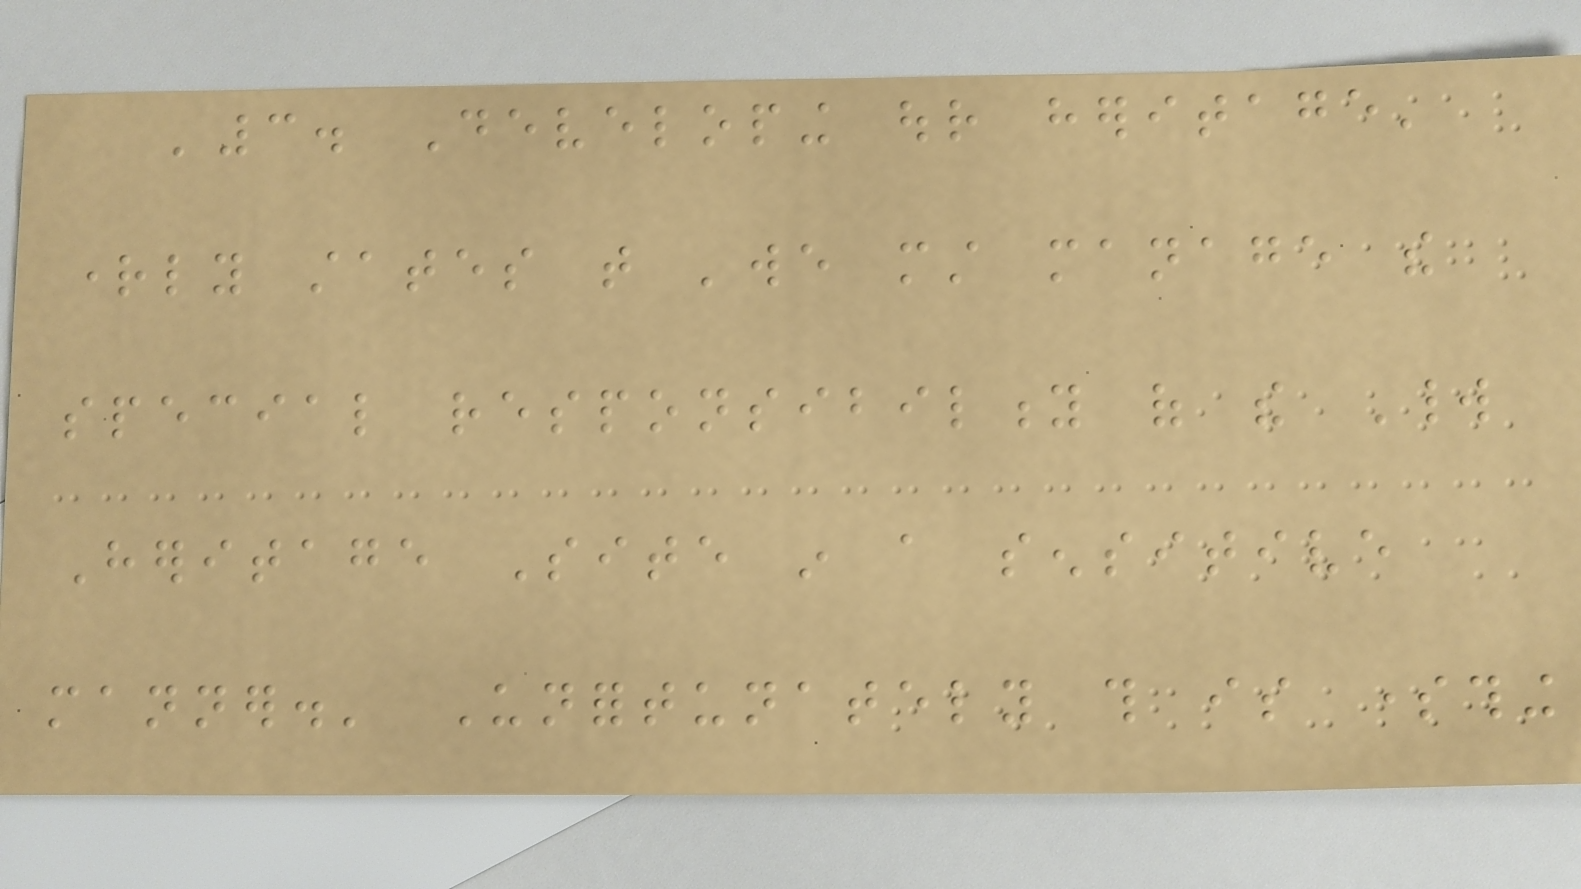'3. Developing our heritage'
rightly states that 'we must manage the
special responsibility of the World
Heritage Site in a sensitive
manner.' Unfortunately this is something
